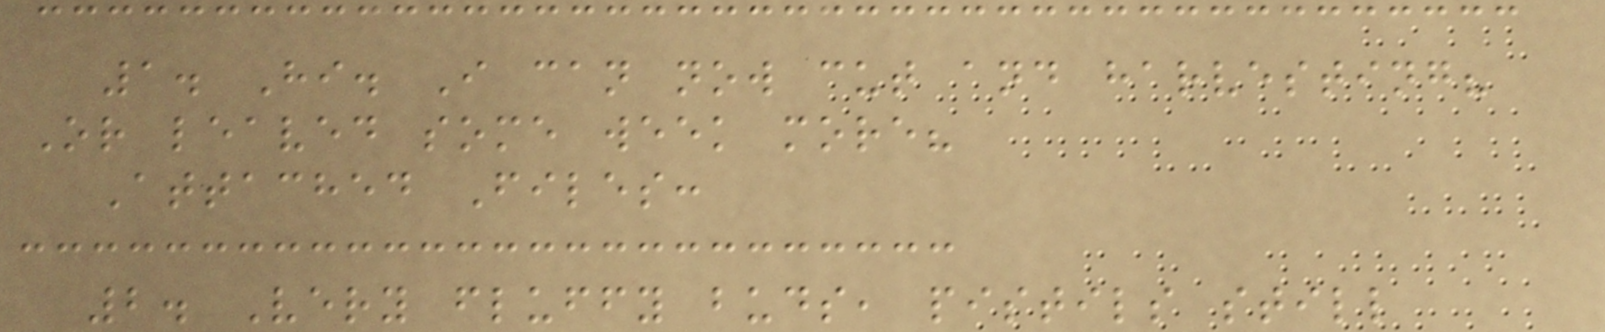1. Hi. I can now cut and harvesting?
Or leaved some week more?
Attached Files:
2. Very fluffy buds, pistils still
